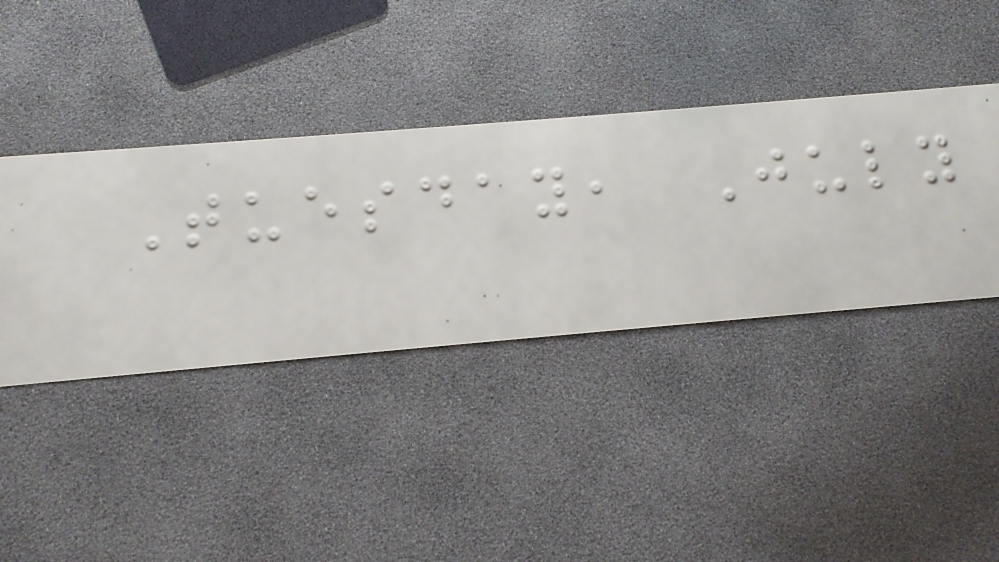Tuesday, July
